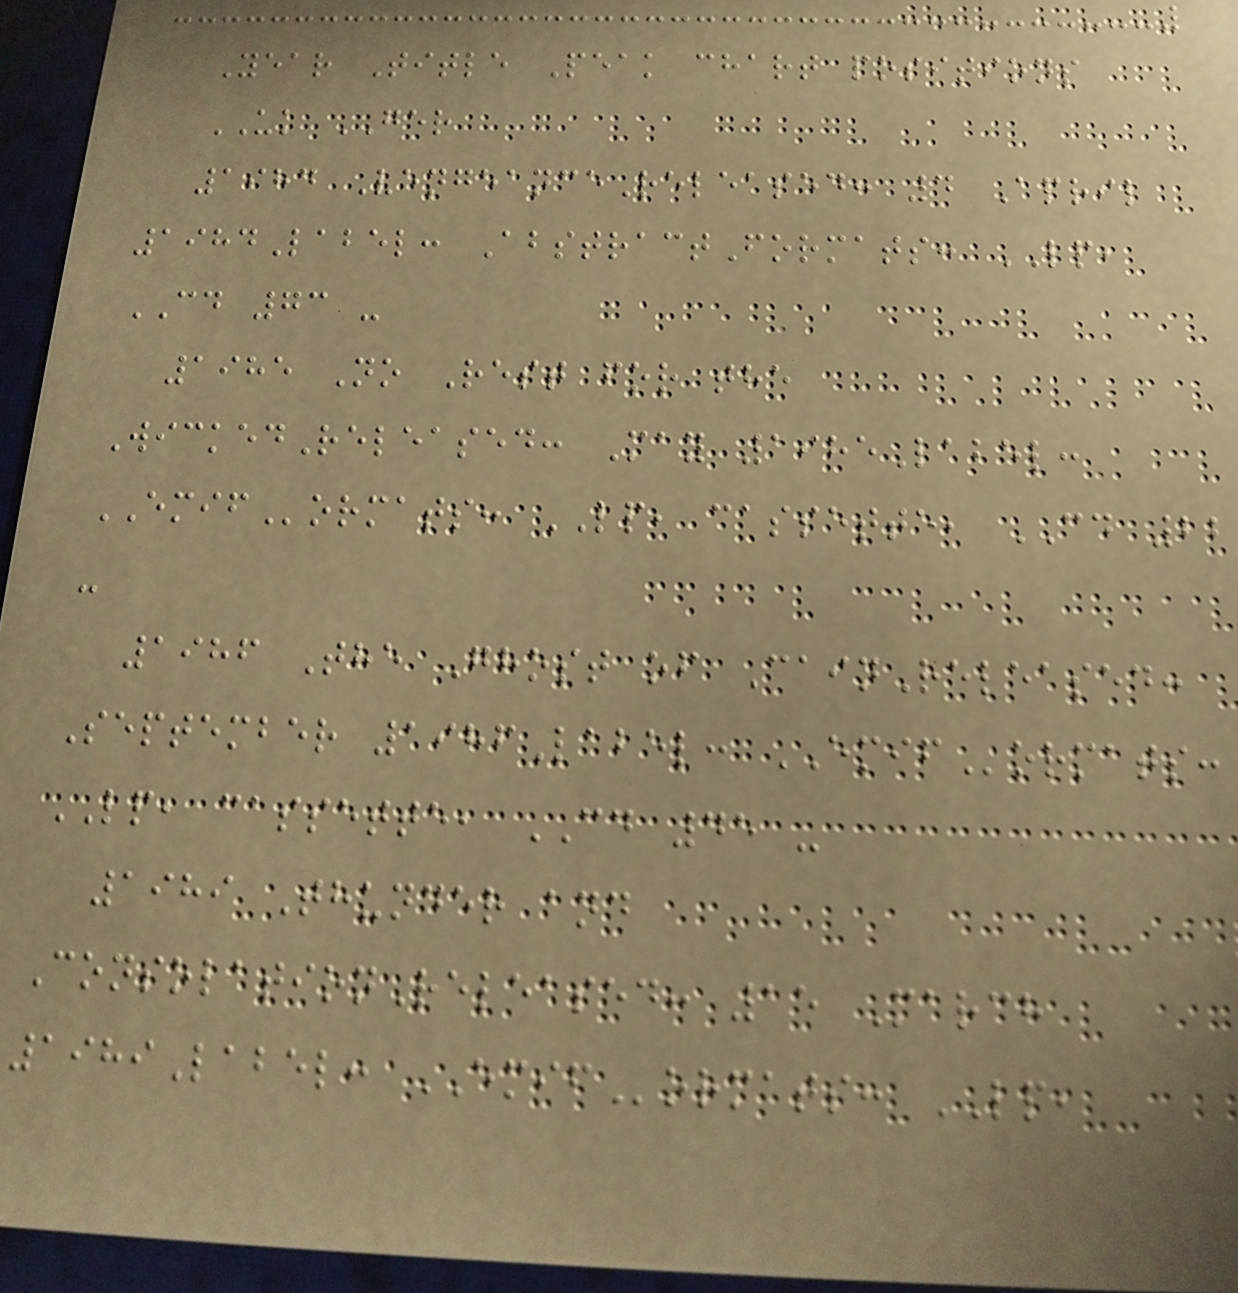Year Title Peak chart positions
UK GER
1984 VengeanceReleased: 4 April
1984Label: AbstractFormats: LP,
CD 73 -
1985 No Rest for the
WickedReleased: May 1985Label:
EMIFormats: LP, cassette, CD 22
-
1986 The Ghost of CainReleased:
September 1986Label: EMIFormats:
LP, cassette, CD 45 -
1989 Thunder and
ConsolationReleased: 15 March
1989Label: EMIFormats: LP,
